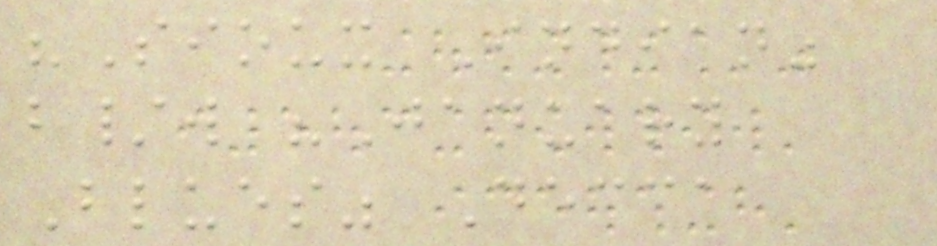"Sioux Indian"
b/w "January
Blues" Decca
